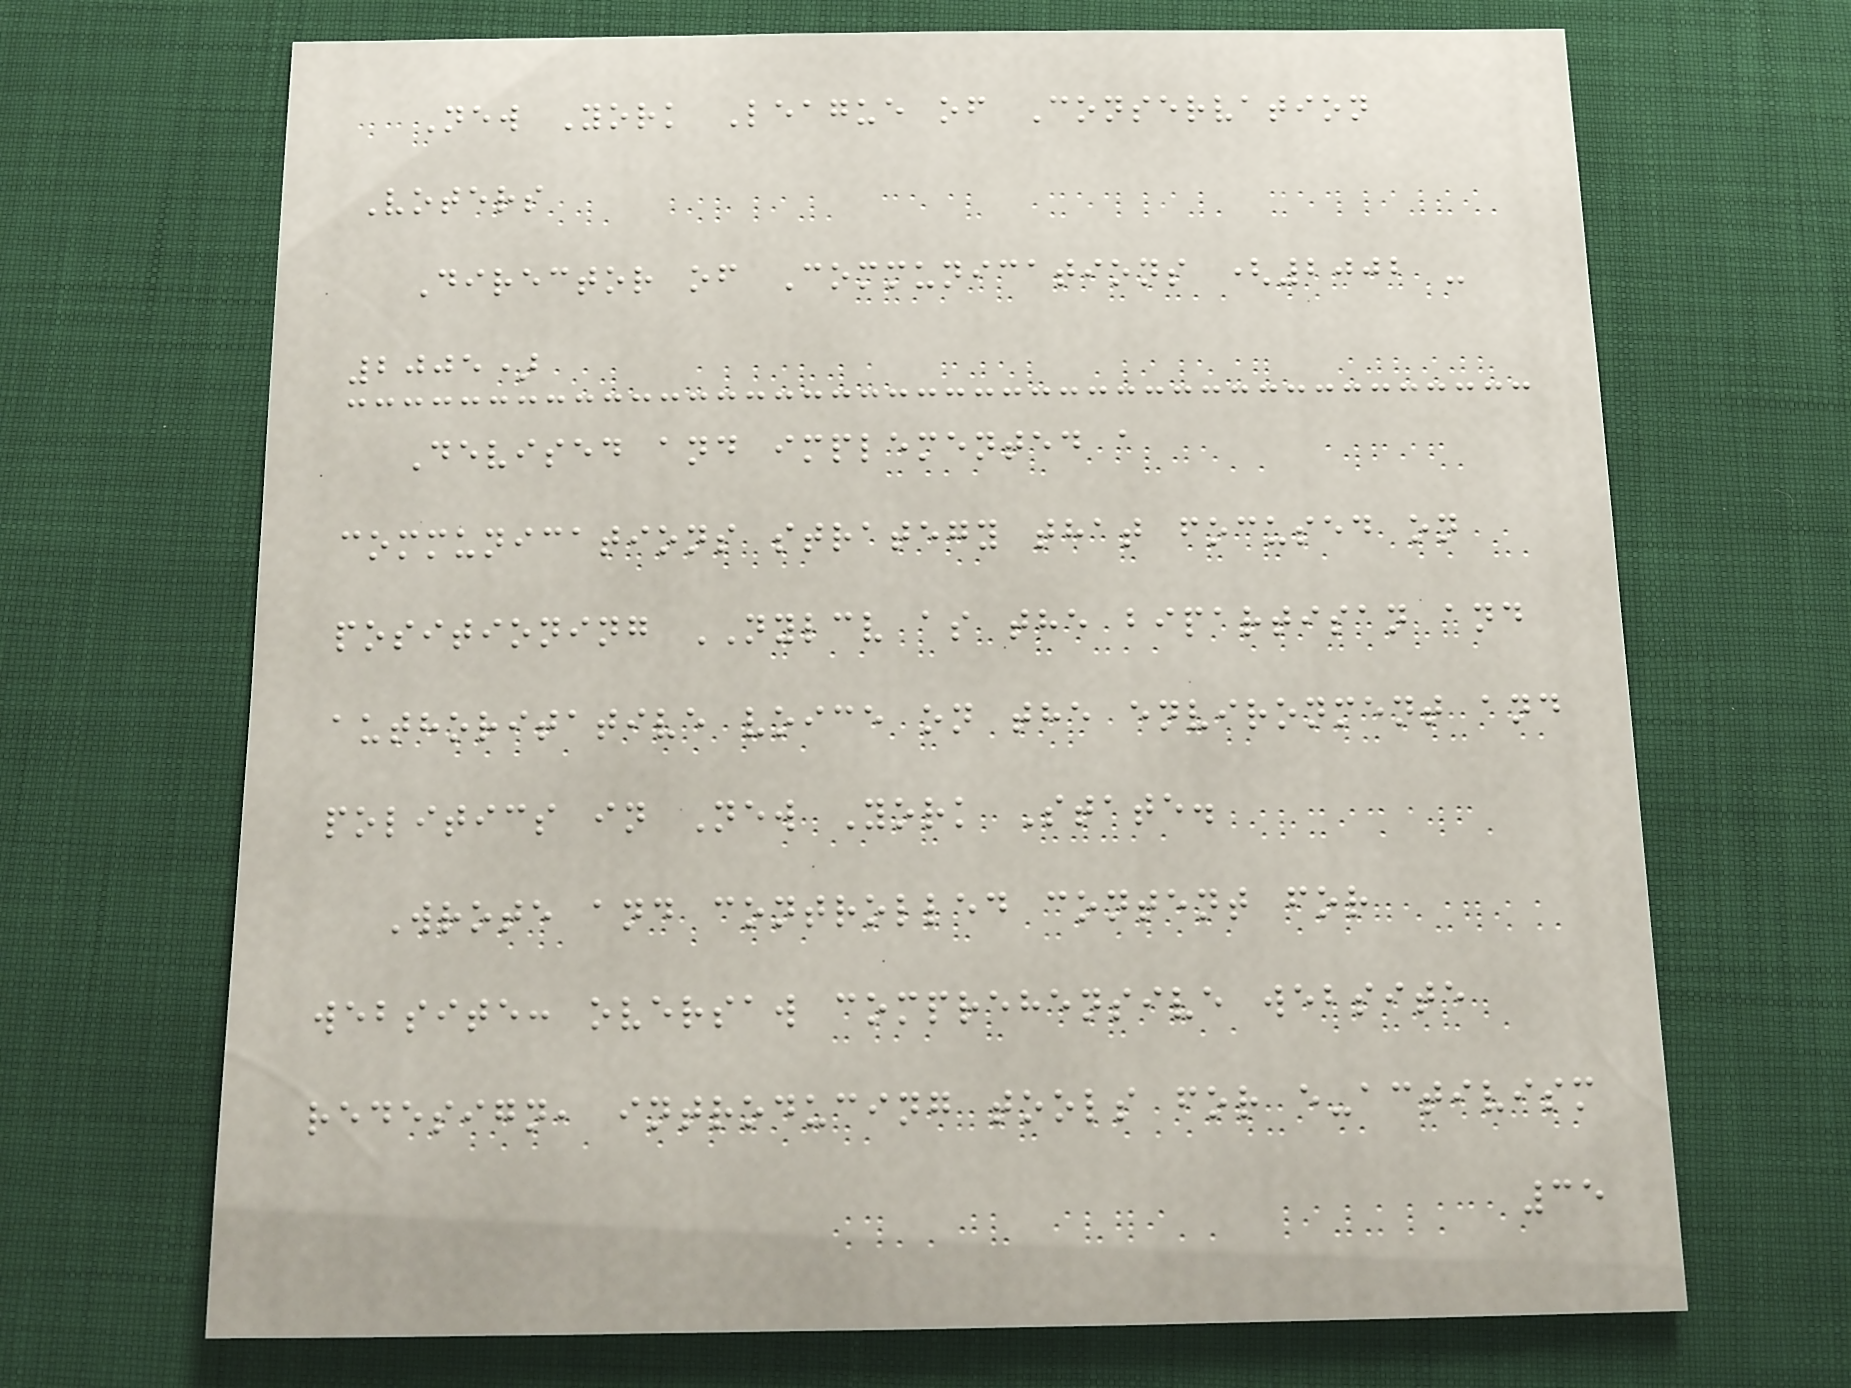New York League of Conservation
Voters
Director of Communications (2002 -
2005)
Devised and implemented a
communications strategy that focused on
positioning NYLCV as the bipartisan and
authoritative voice on the environment and
politics in New York State.
Wrote and controlled content for
website: oversaw comprehensive website
redesign, introducing tools for e-activism
35
